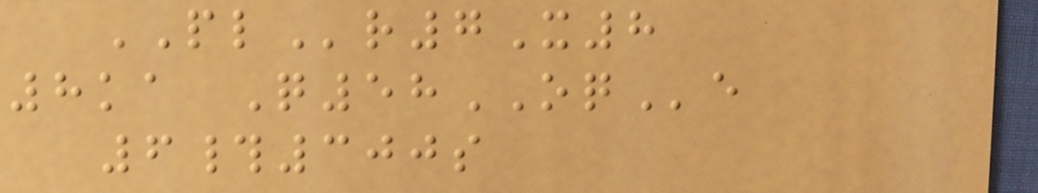PLr7X8
8ka Q58OQe
6#300s
